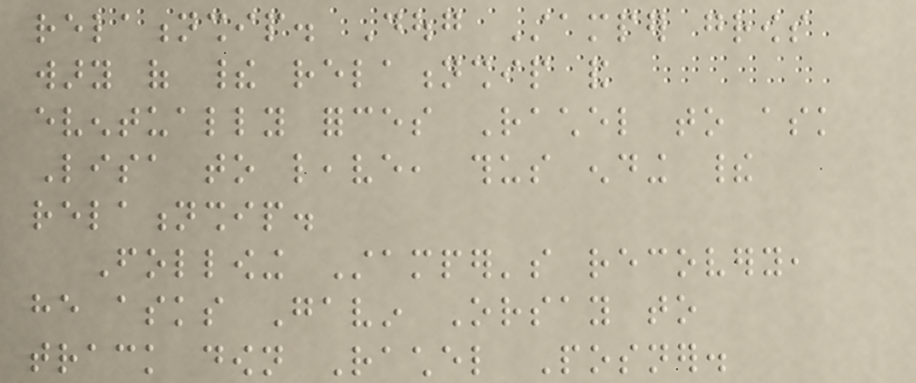relationship. Doug Stamper grows
wary of their relationship and
eventually forces Rachel to ask
Lisa to leave, thus ending their
relationship.
Following Stamper's recovery,
he asks Gavin Orsay to
track down Rachel Posner.
